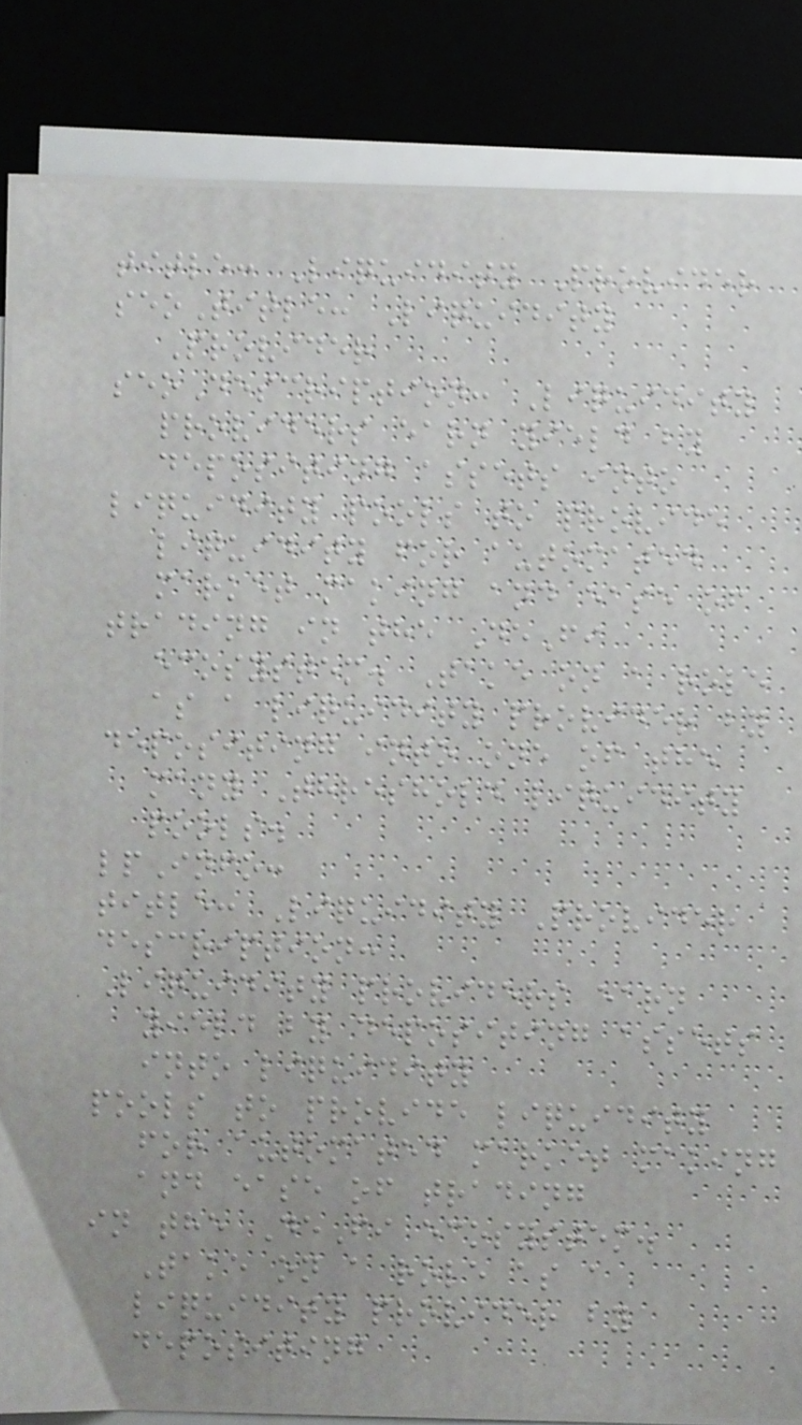title: Liquidity Provider
seoTitle: Liquidity
Provider
seoDescription: Liquidity
providers earn yield by
depositing assets into
liquidity pools to provide
liquidity for automated
market making and ease of
trading in the DeFi
ecosystem. Take on a role
as a liquidity provider by
depositing into one of the
many Threshold liquidity
pools.
lpInfo:
title: Liquidity Provider
description:
Liquidity providers earn
yield by depositing assets
into liquidity
pools to provide liquidity
for automated market making
and ease of trading
in the DeFi ecosystem.
Take on a role as a
liquidity provider by
depositing
